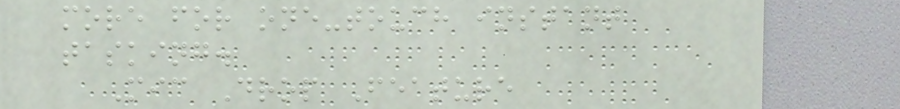more for one-touch instant
tasking.
Mic Drop Feature
